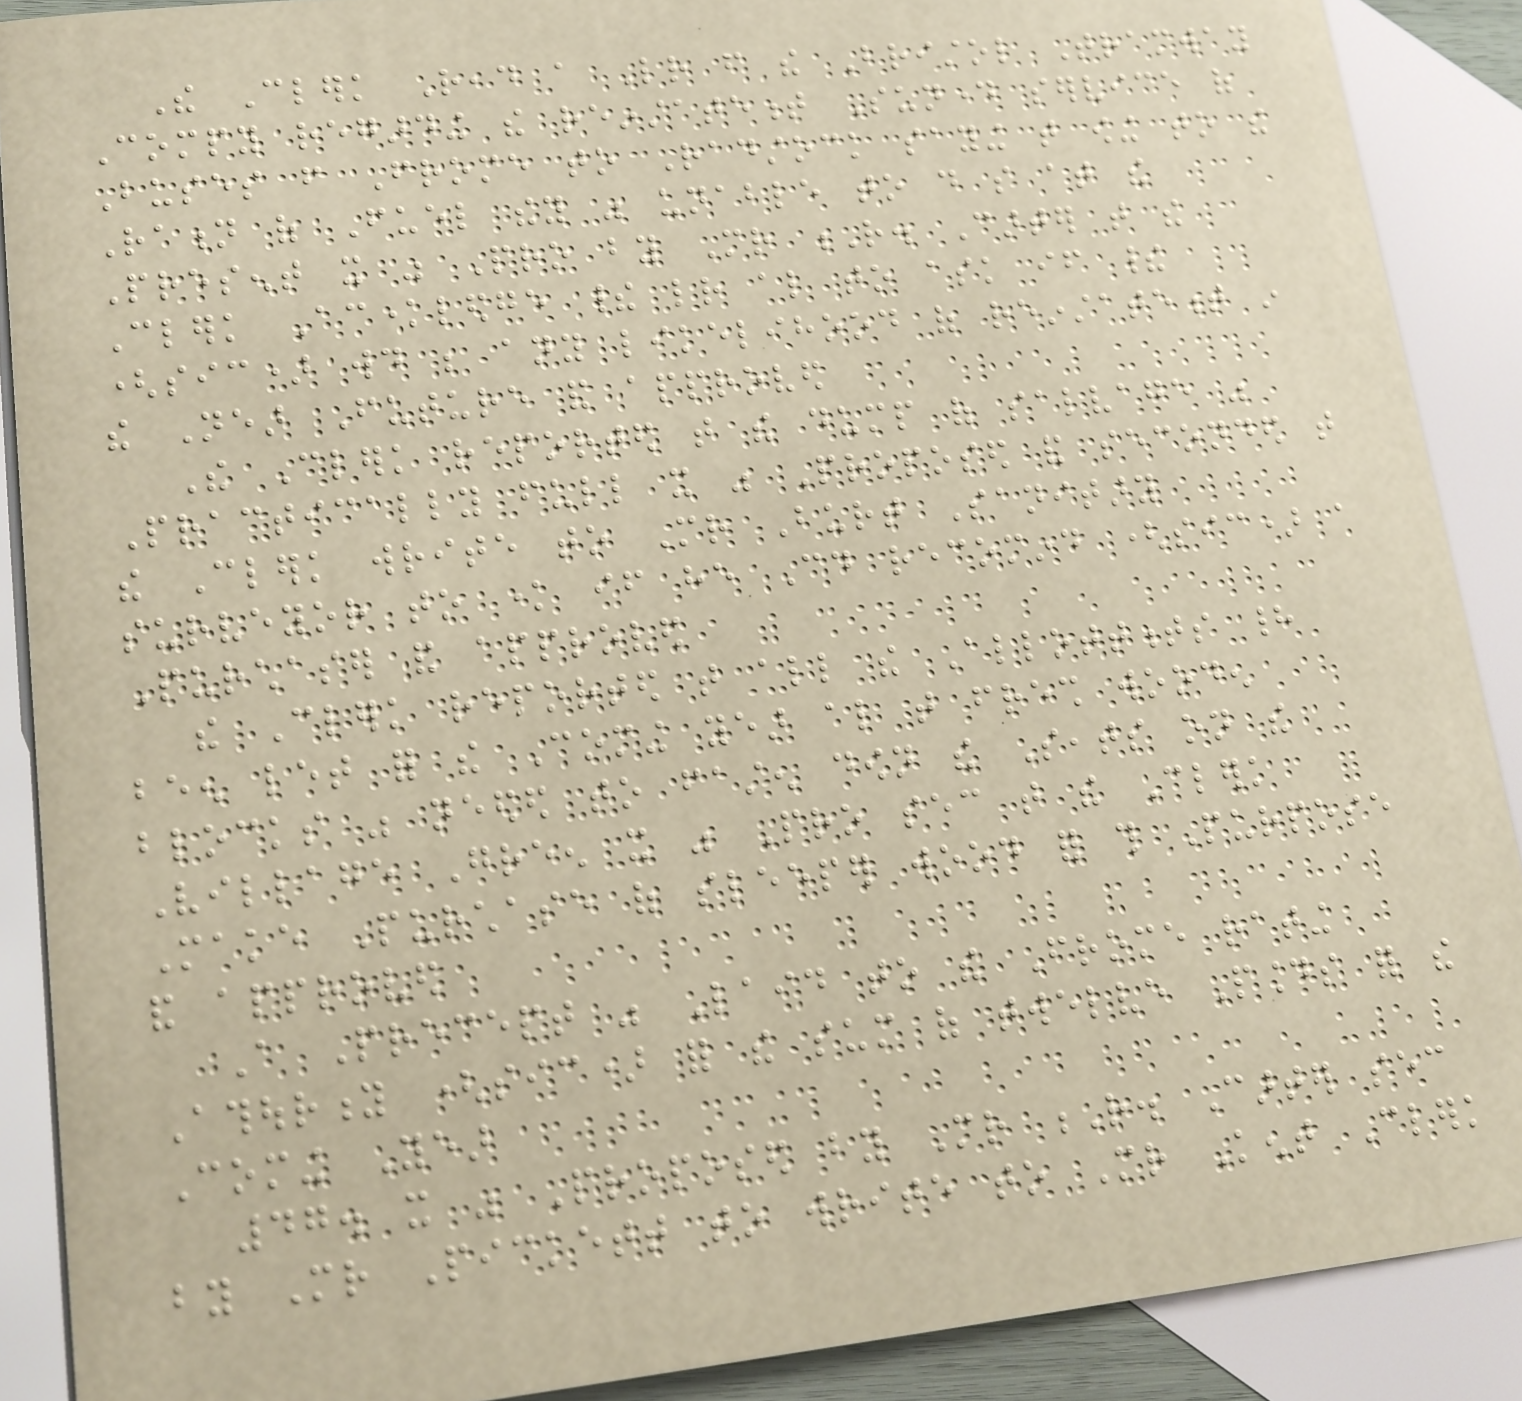The Clerk Read a Letter from the Bristol Tramway
Compy regarding the reinstatement Sunday service of
Buses from Frome to Radstock saying that owing to the
Ration of Fuel they was unable to do so at the
Present it was Pro by Mr R. Carter that the
Clerk Acknowledge their letter also to ask if their
(sic) would be any likelihood of reinstatement in
the Near Future and approved
The Clerk reported that the dump of salvage was
Practically full it was Proposed and seconded that
the Clerk write to Mr Burt Sanitary
surveyor to know if he Could recomind (sic) a
Purchaser and approved
the Clerk reported that all the Allottments had
been let for the Coming year also that fresh wooden
blocks was needed to fasten down the Seats on the
Village Green it was Pro sec that the Clerk
Make Purchase of sleeper wood for this Purpose
and approved
A Precept was Laid to the Frome rating
Athourity (sic) for the sum of twelve Pounds for the
Coming Year
47. it was Proposed by Mr R. Carter sec
by Mr Pickett to write to Mr Kent Clerk
